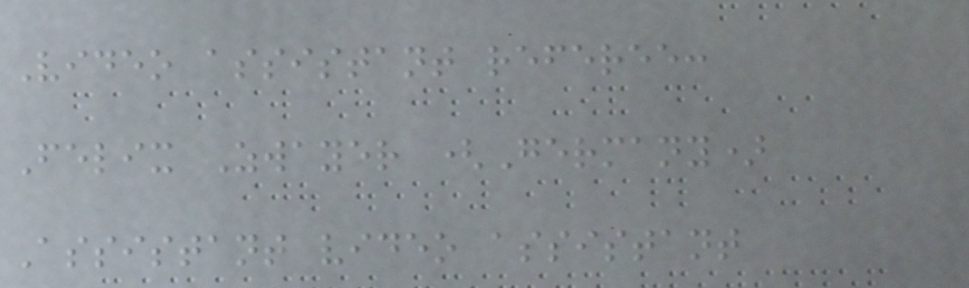Video assistant referee:
Felix Zwayer (Germany)
Assistant video assistant
